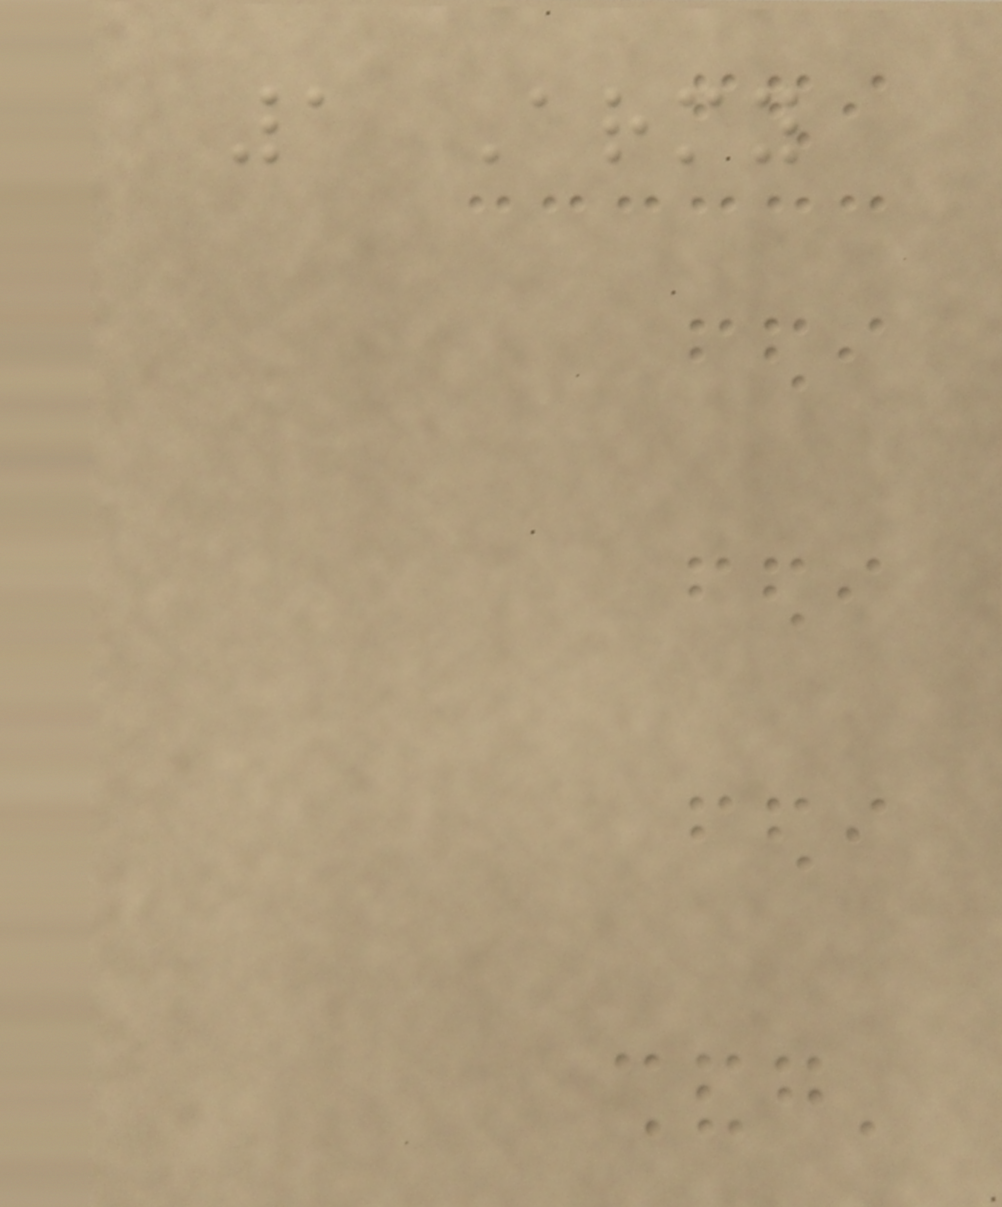1 Army
